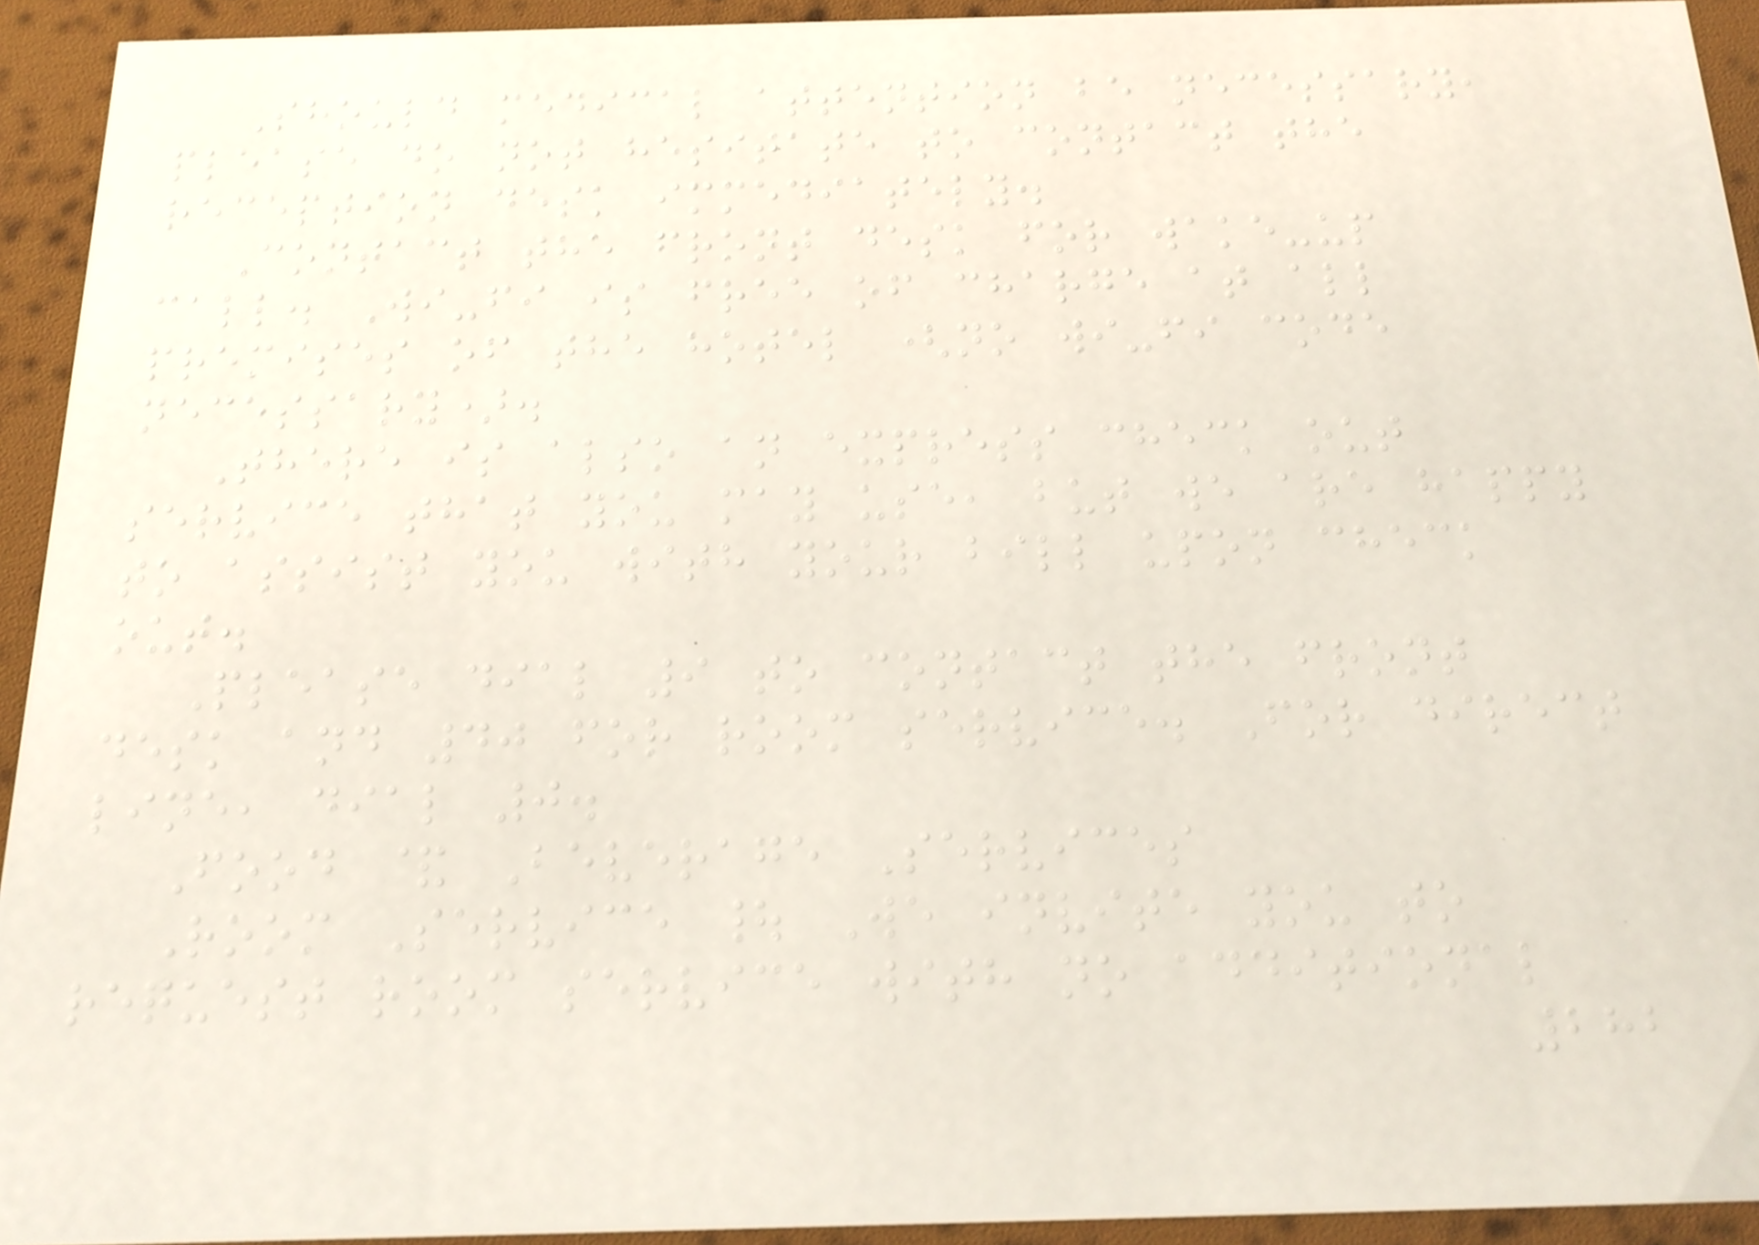Should medical attention be necessary,
please do not hesitate to contact the
reception desk immediately.
Contact the front desk for wake-up
call. Wi-fi is free of charge at all
premises of the hotel (no wi-fi code
necessary).
There is also an express check out
service that you may use, but we are happy
to assist you with your bill upon check
out.
Please dial 9 to contact the front
desk and 40 for room service. For direct
line, dial 0.
Food & Beverage Services
Room Service | We invite you to
request room service with no additional
282
